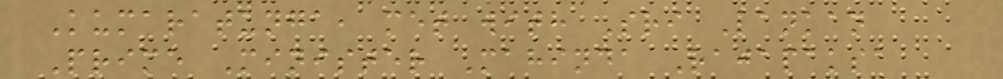Kumaratunga, met with Sri Lankan
Prime Minister Mahinda Rajapaksa
